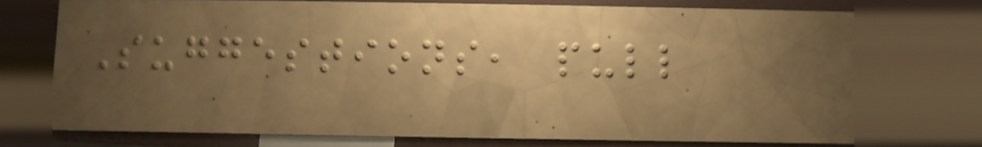Suggestions, pull
